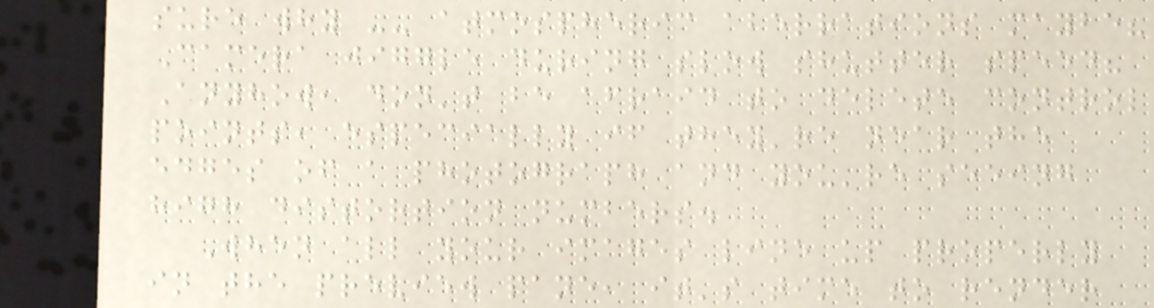sure why -- atmospheric aberrations maybe?
Camera jiggle during slow shutter speed?
Anyhow, don't be afraid to delete control
points, especially if they're near the
edges of a photograph and you're seeing
high distortion numbers.
When all your images line up properly
in the preview pane, it's time to render
